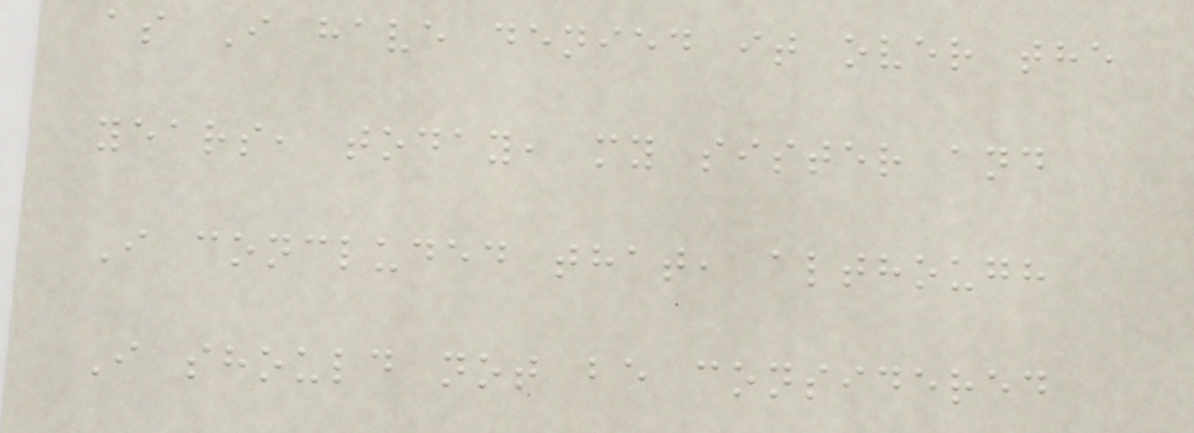as I have denied it over the
years, today, my sister and
I concluded that, although
I should not be considered
